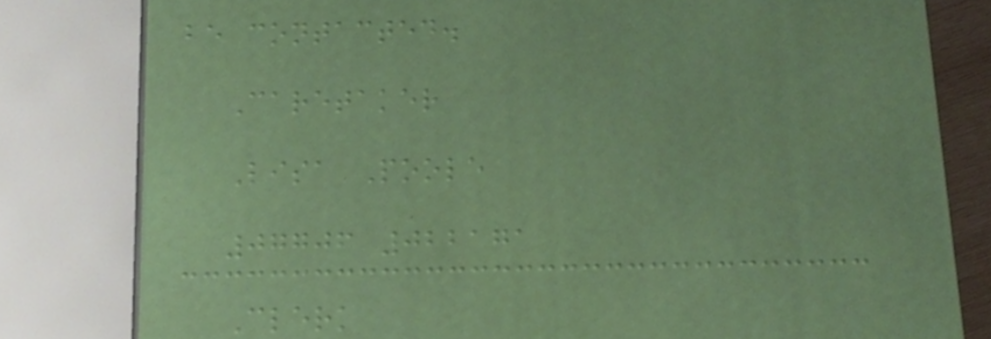be contacted.
Caretaker
Lisa Poole
07706 022171
Clerk
